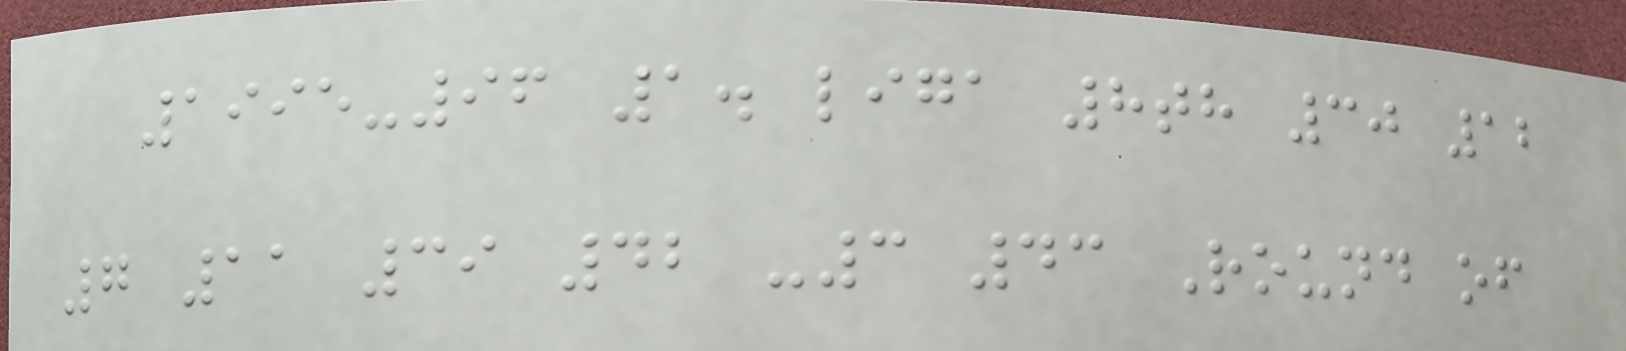1995-96 1. liga 8th 30 12
7 11 39 42 -3 43 Round of
